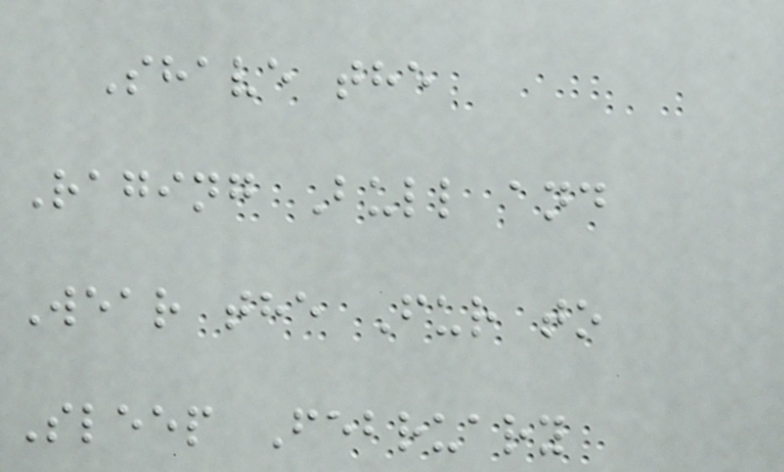Shave the
Raging Bull and
Wear the Fur to
Sleep February
